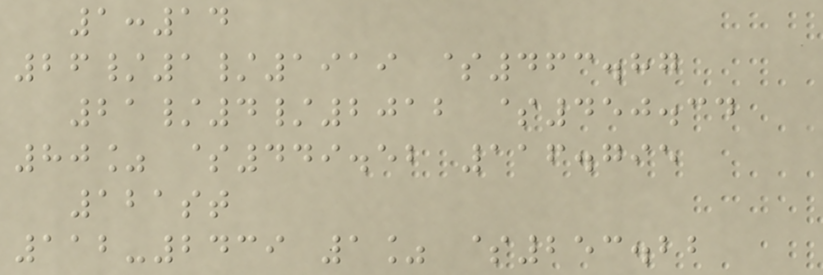1:14
26/1/1919 $463.87
21/4/2012 $450.34
80% $449.52 116.795
121st
112-2439 1% $253.22
